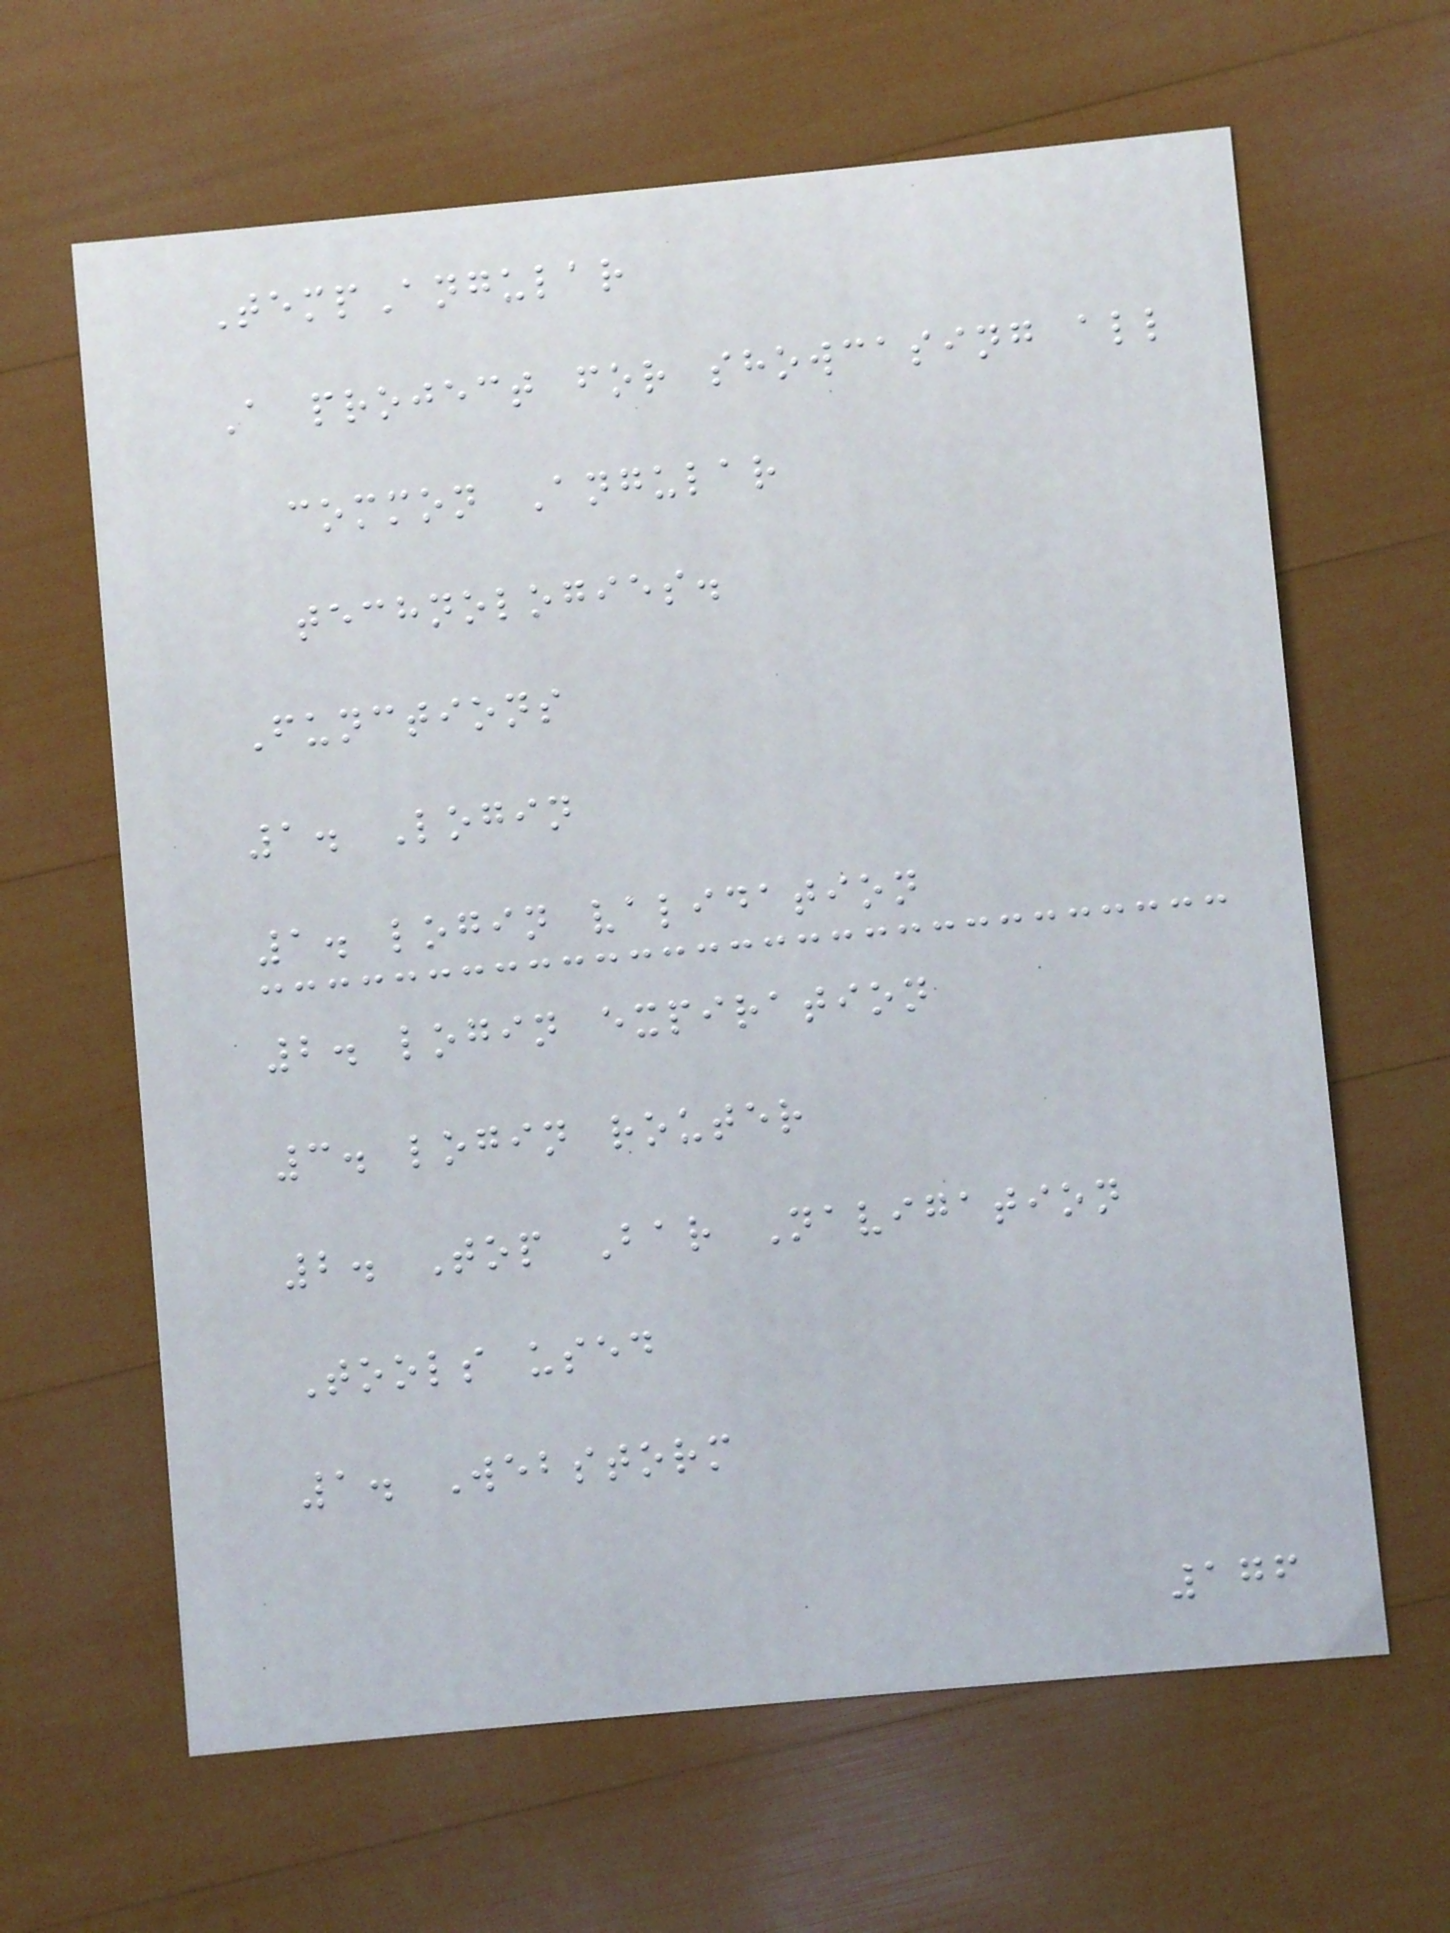TempAngular
A project for showcasing all
common Angular
technologies.
Functions
1. Login
1. login validation
2. login expiration
3. login router
2. Top Bar Navigation
Tools used
1. Webstorm
176
